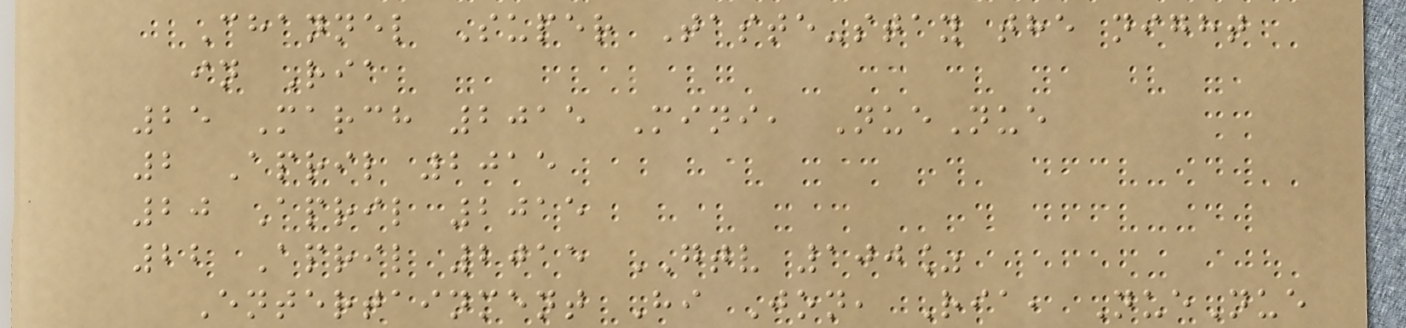Channel Super Taste-stay the night
in Ria
25 March 2015 Mini, NueNue
2 April 2015
20 April 2015
22 April 2015 GTV 100%
Entertainment Hi Jon, Ria, NueNue
